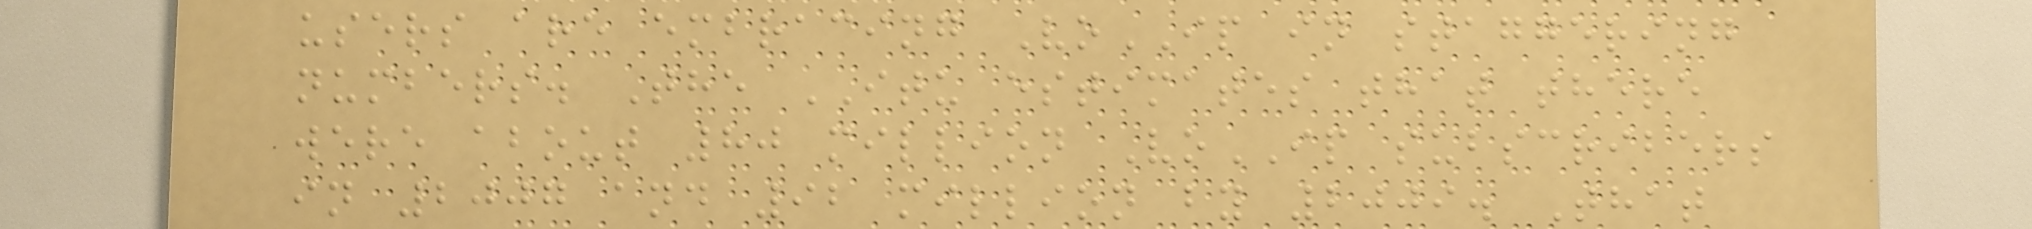users are embracing VoIP in staggering
numbers. The ITU estimates that there
were about 80 million VoIP subscribers
in 2007 and 92 million by 2009. That
